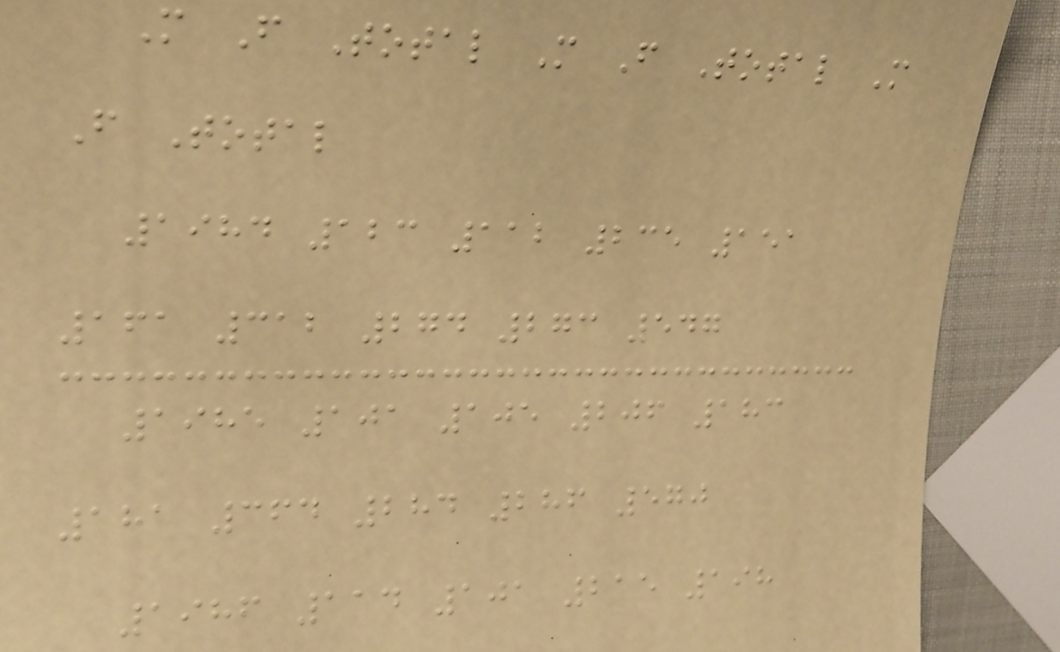M F Total M F Total M
F Total
1984 123 112 235 151
161 312 274 273 547
1985 101 105 206 183
181 364 284 286 570
1986 114 101 215 198
